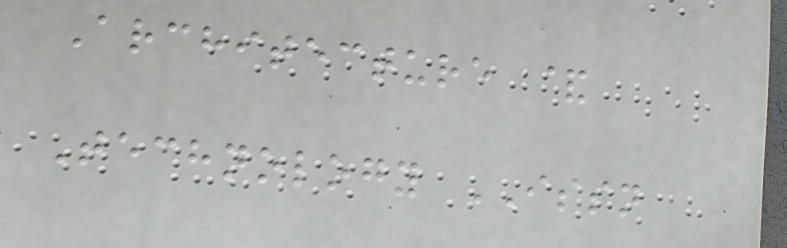Architecture &
Technology ISSN
